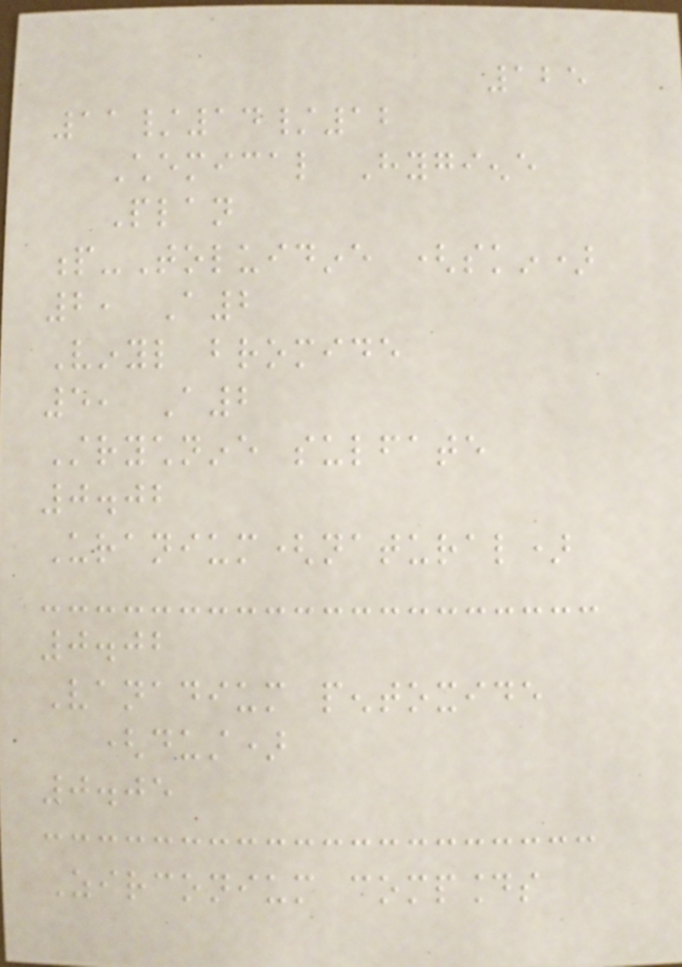125
11/14/12
Chemical Hygiene
Plan
p-Toluidine (skin)
2, A2
Vinyl bromide
5, A2
Strychnine sulfate
0.02
Uranium(natural)
0.02
Vanadium pentoxide
(dust)
0.05
Zirconium compounds
